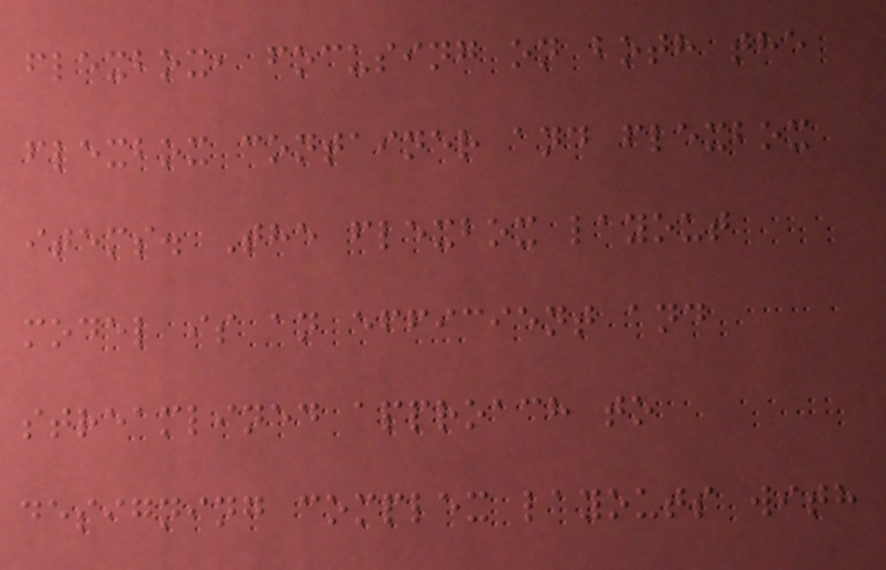flexbox, focusing on both the
flexbox container and flexbox
items. The flexbox layout
model is an efficient and
streamlined approach to
designing complex layouts with
